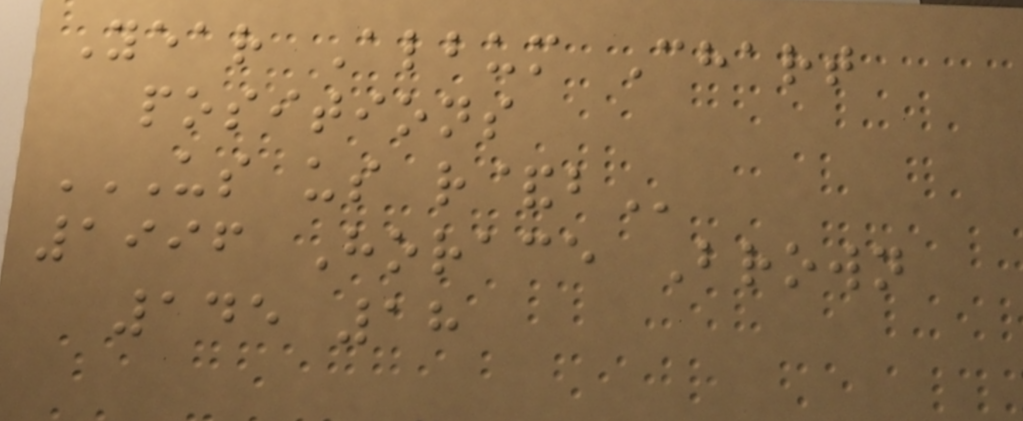Year Album Chart
positions
US US R&B
1996 Horace Brown
145 18
